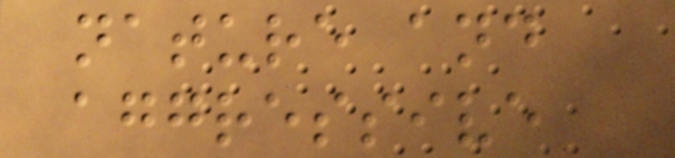nature and
aggressive
